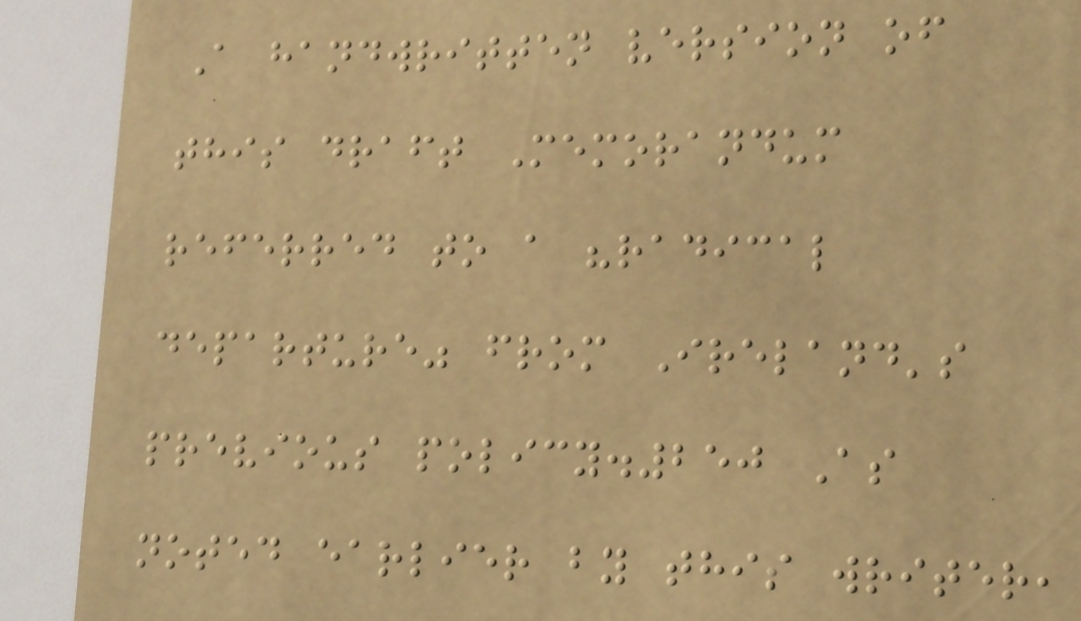A handwritten version of
this draft Memorandum
referred to a "radical
departure" from Ireland's
previous policy.250 As
noted earlier by this writer,
